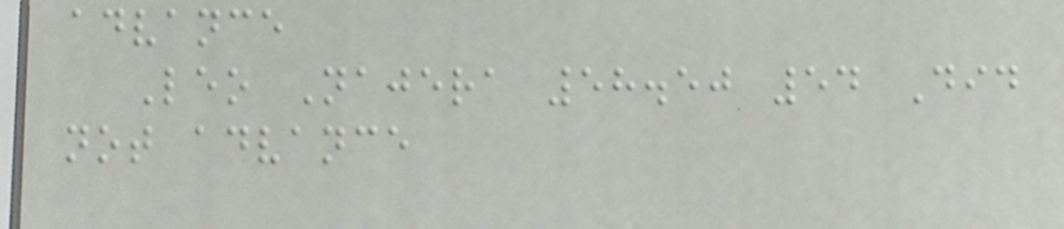advance
Leo Najera 58.50 54 Did
not advance
